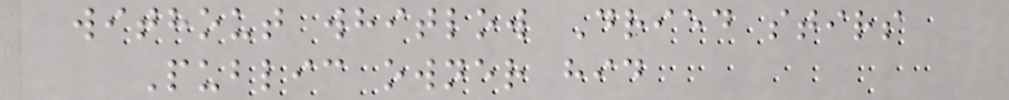without whitlow Dried stirs
Public owner hid
